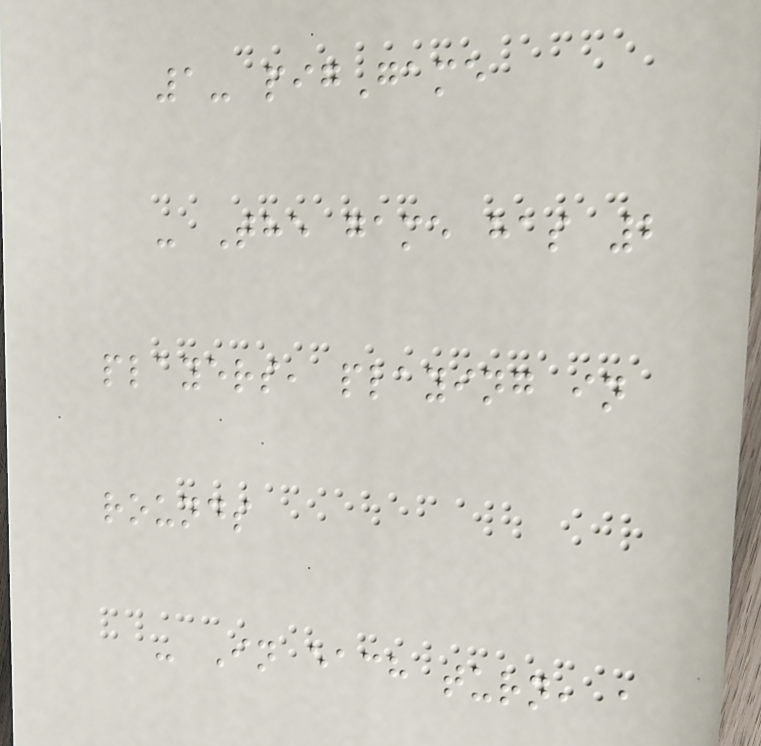1- pigGame
- The game has 2
players, playing in
rounds
- In each turn, a
